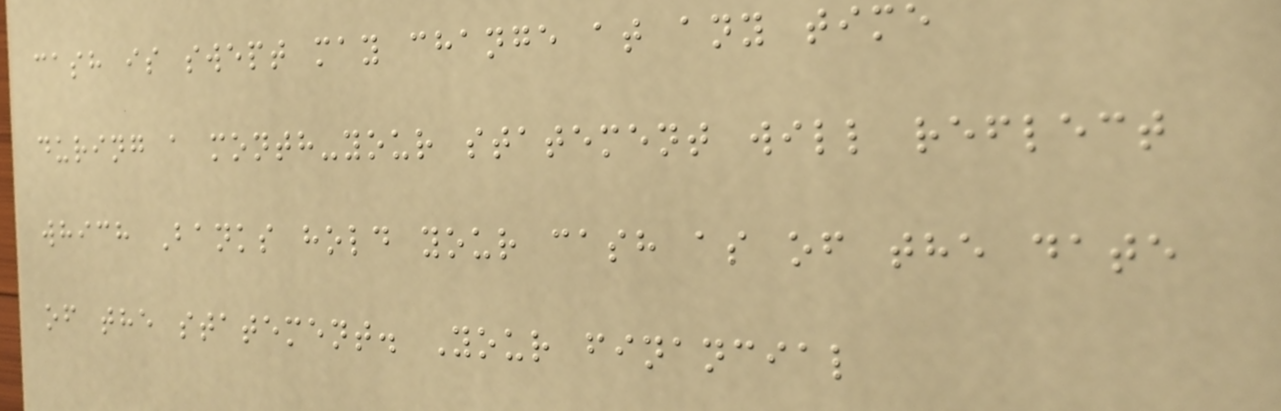cash is swept may change at any time
during a month-your statement will reflect
which Banks hold your cash as of the date
of the statement. Your financial
